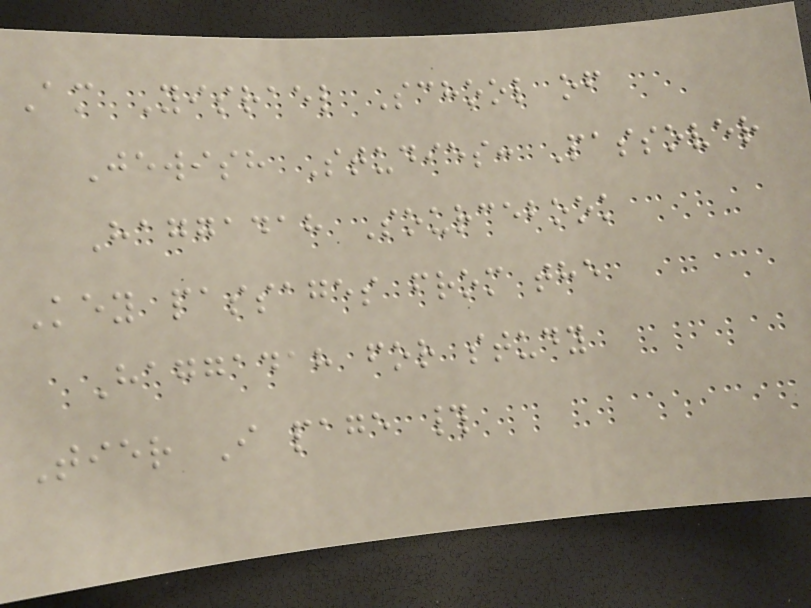Am Yisrael School of
Jewish Studies: Passover
Haggadah Sourcebook
Key passages from the
Haggadah for study
Tier I page #
